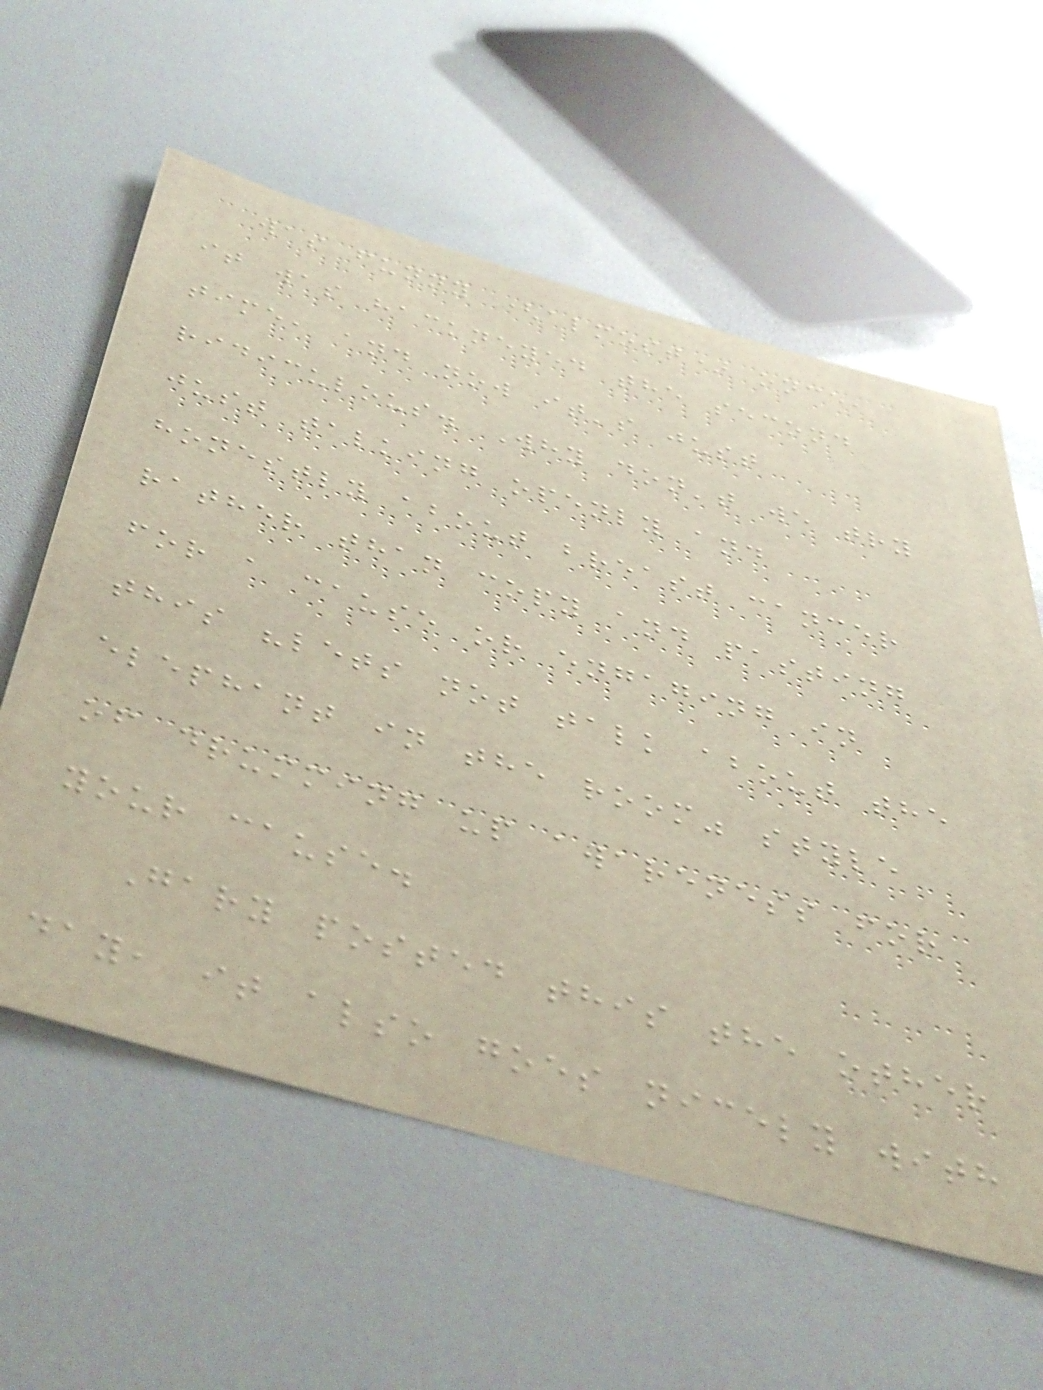was funny (almost) once,
it was hackneyed the second
time, and now it's just
ridiculous. Why don't we try
just talking openly and
honestly about breast cancer
rather than copy and pasting
for a cause or engaging in
this "lets not talk about the
elephant in the room" style
of drumming up awareness for
your cause.
Gary posted this the other
day, it also goes nicely with
